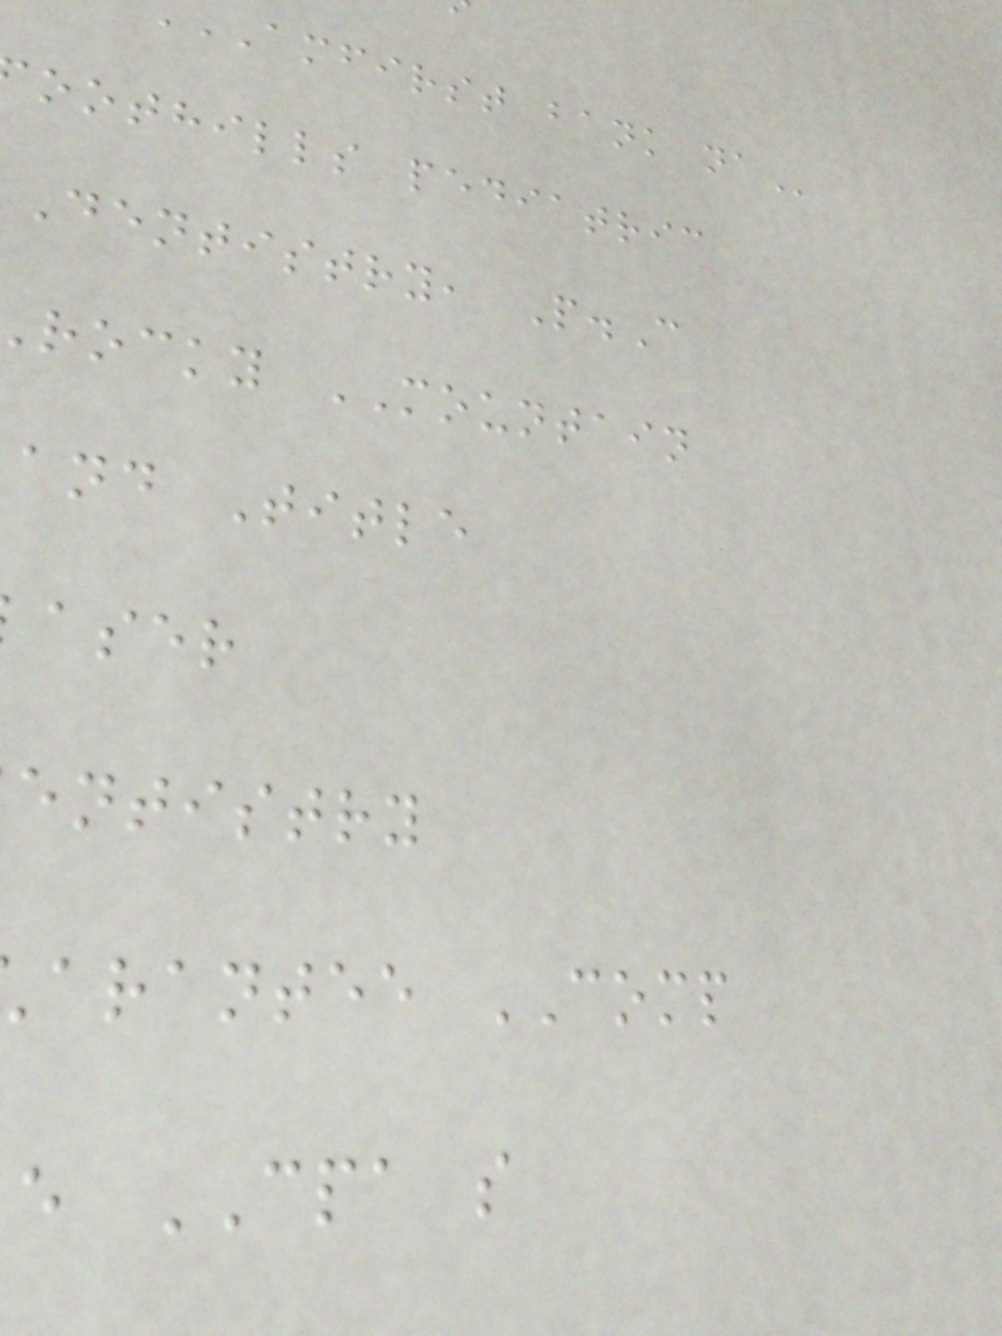amfirst bank
oothills pediatric
dentistry, P.C
rocky MOUNTAIN
and Title
aser
entistry
arantee COMP
e CPA s
